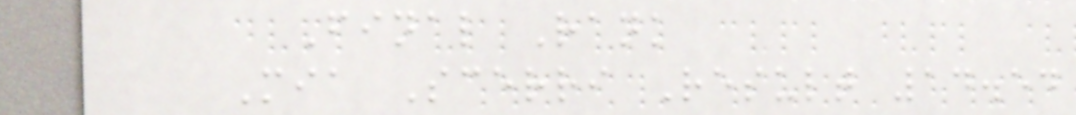Final Rank
Mia Scerri Result 14.54
